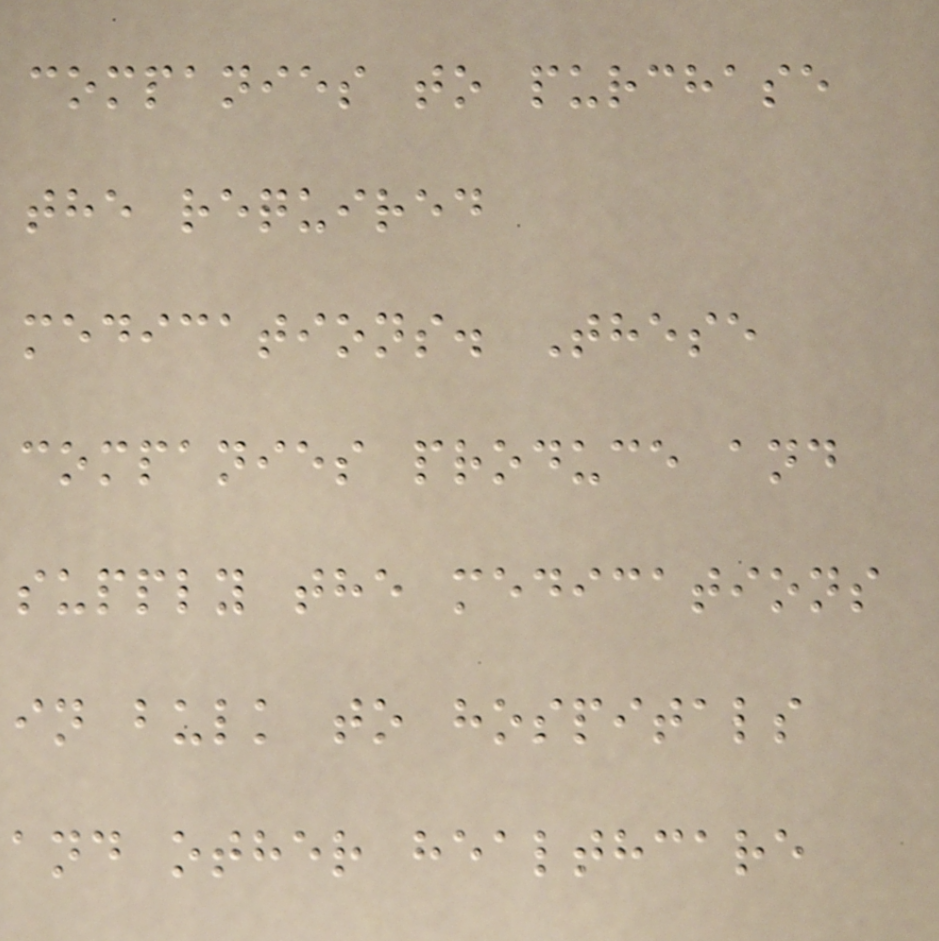companies to purchase
the required
medications. These
companies produce and
supply the medications
in bulk to hospitals
and other healthcare
